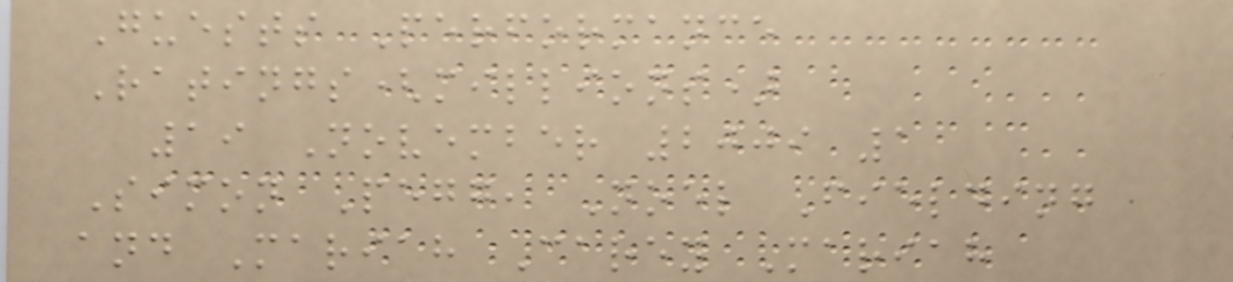Guests Performance
Ratings(millions)
19 November 2009 1
Simon Pegg, Noel Fielding
and Mariah Carey Mariah
